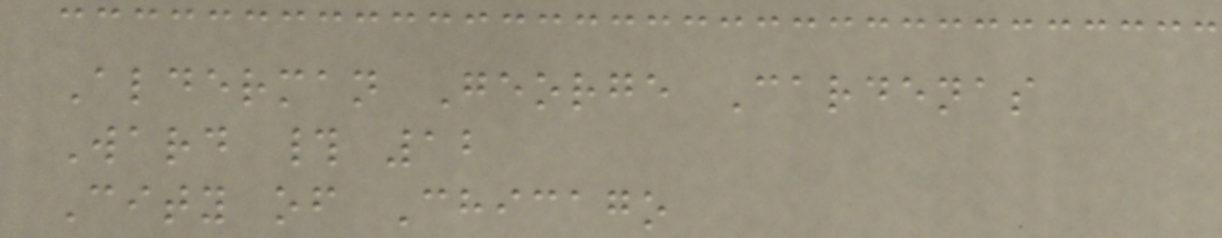Alderman George Cardenas
Ward # 12
City of Chicago
